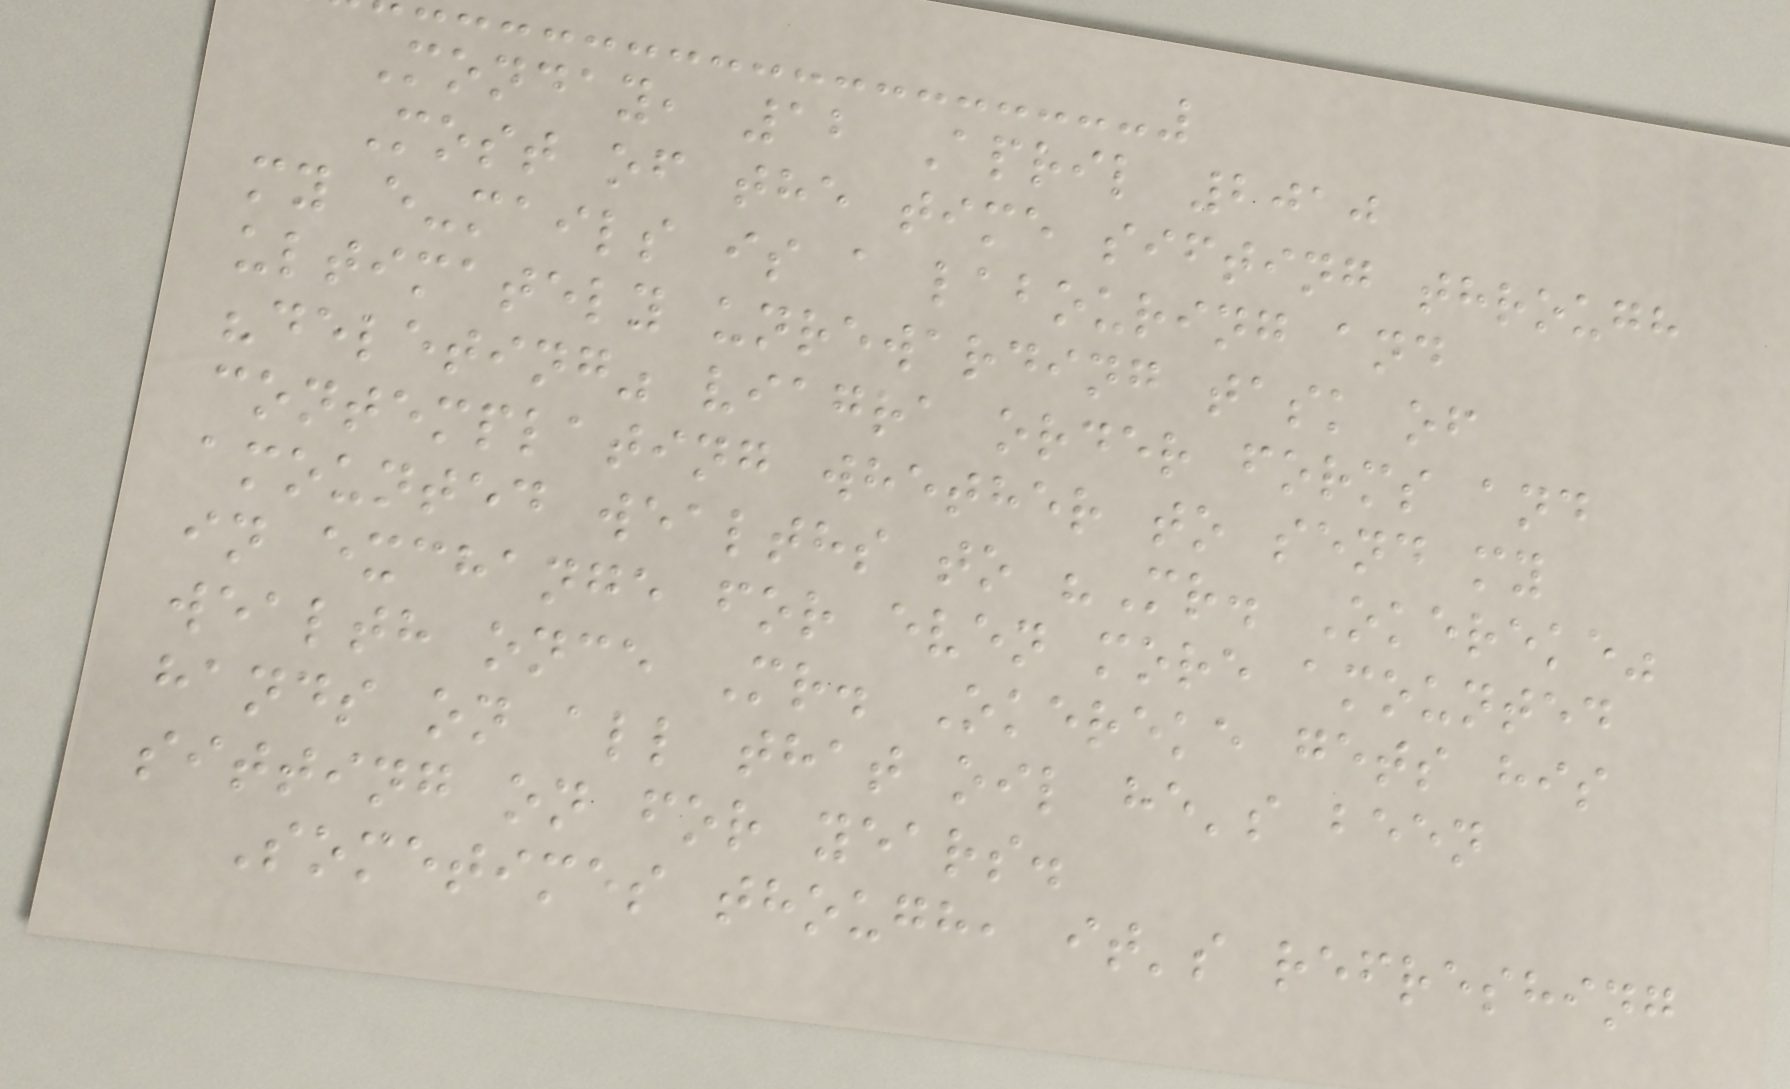Monday, 12 April 2010
Most of the time sifting through
my e-mails is a labouring and
ultimately unrewarding task of
"deleting" viagra order forms and
contemplating whether to send my
amounted wealths to "Mr. Okereke"
in exchange for even more amounted
wealth once Mr. Okereke gets his
hands on all that oil he's been
sitting on for years.
Sometimes though, it's refreshing
